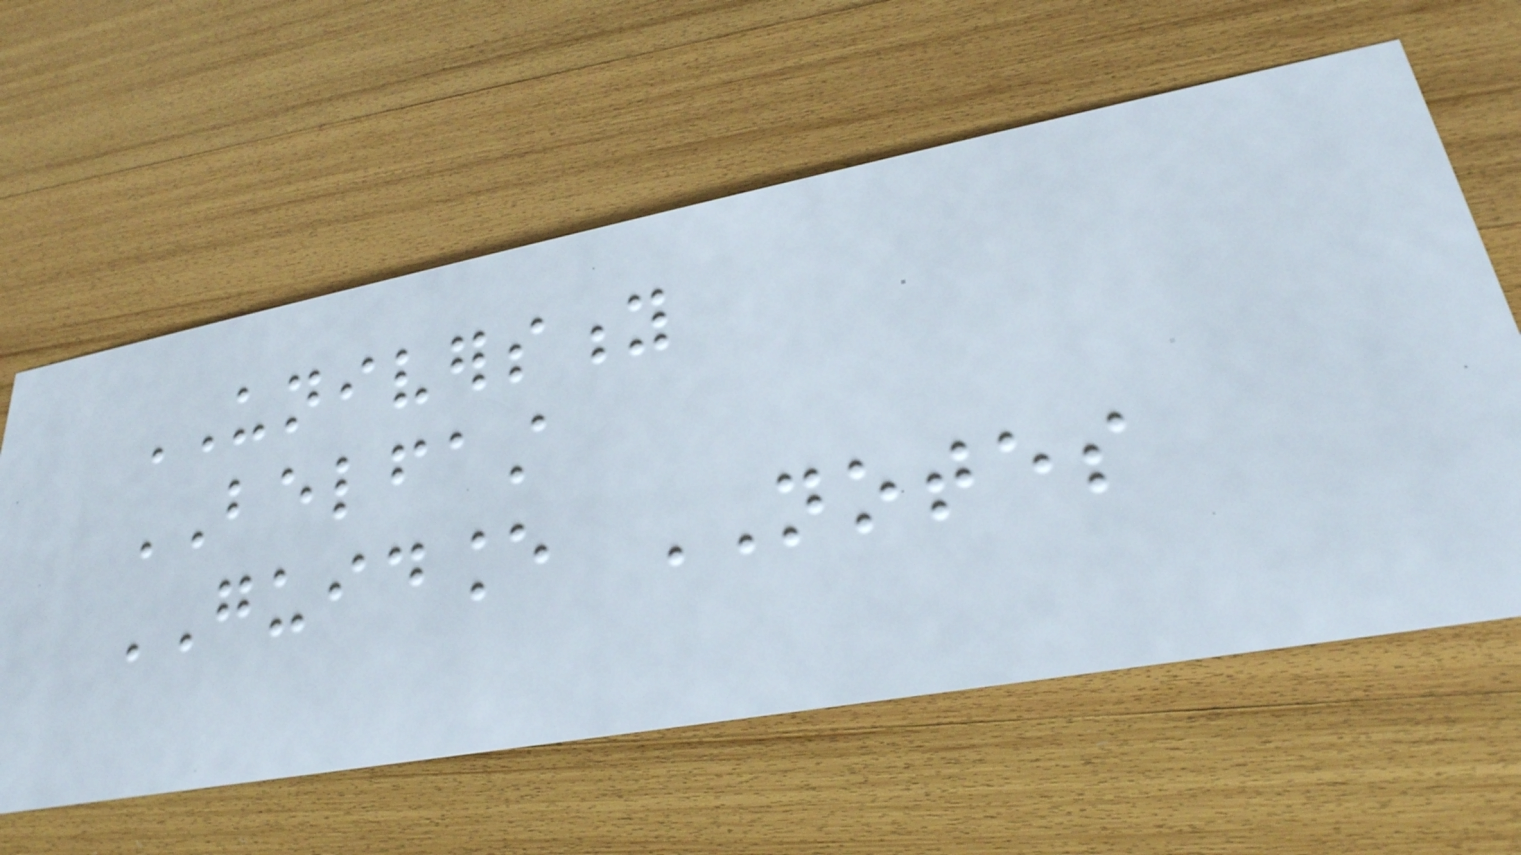UNIVERSITY
BELFAST
GUIDANCE NOTES
